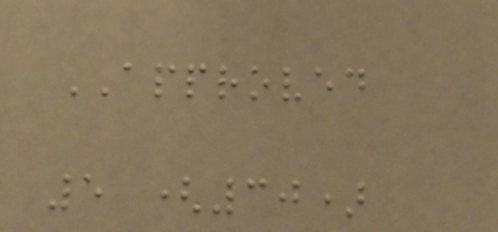APPROVED
5 (30)
